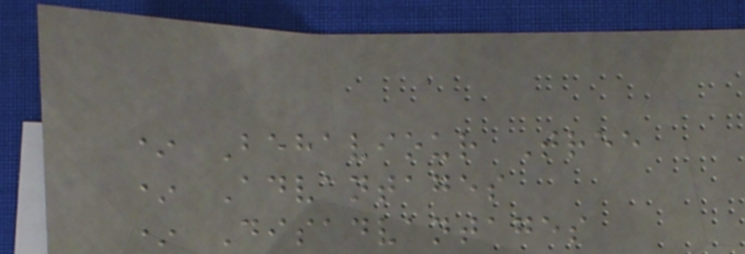* Behaviour Tree
* Advantages
* Disadvantages
